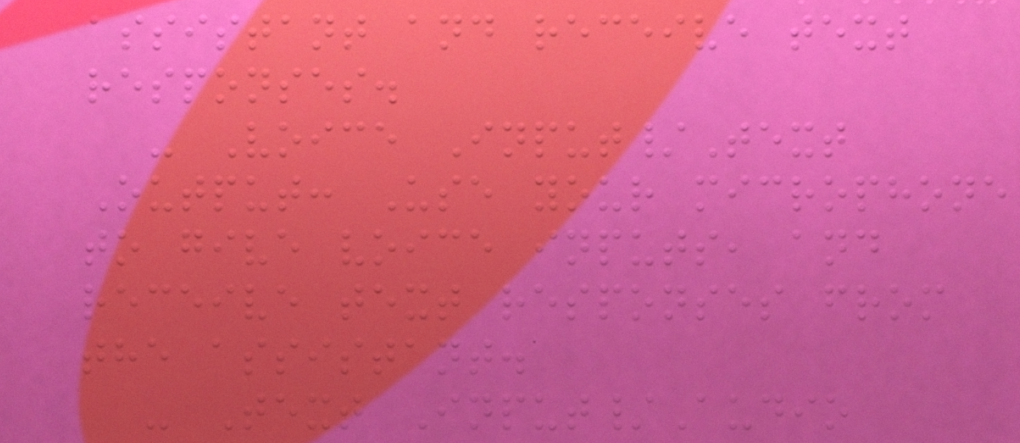assistant and receive text
responses.
- Voice Input/Text
Output: Use your microphone
to give voice inputs, and
receive text responses from
the assistant.
- Text Input/Audio
